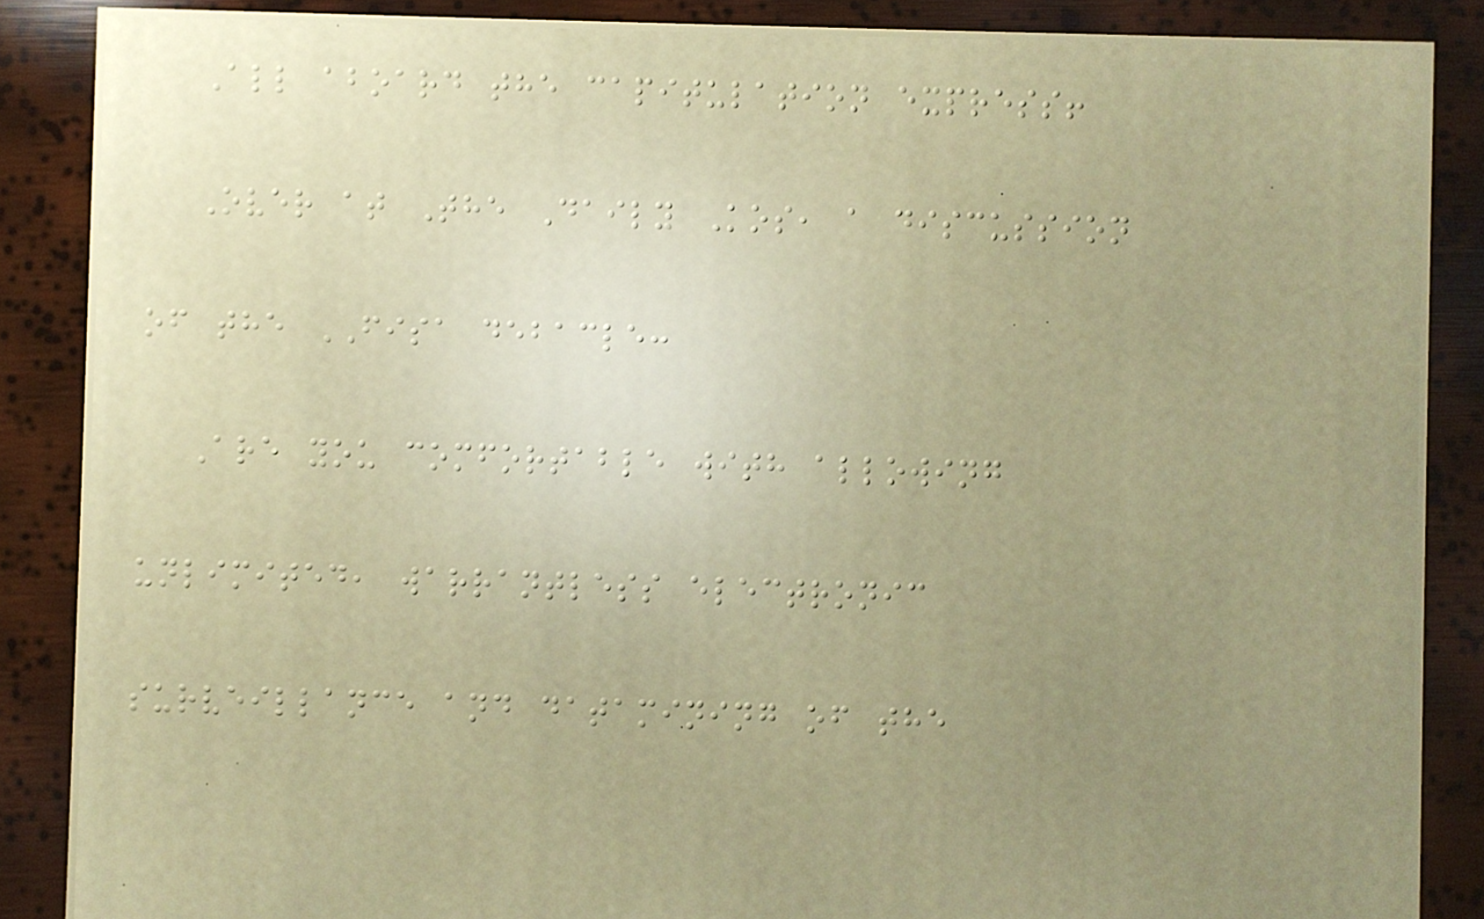All aboard the capitulation express!
Over at The Daily Kos, a discussion
of the FISA debacle:
Are you comfortable with allowing
unlimited, warrantless electronic
surveillance and datamining of the
